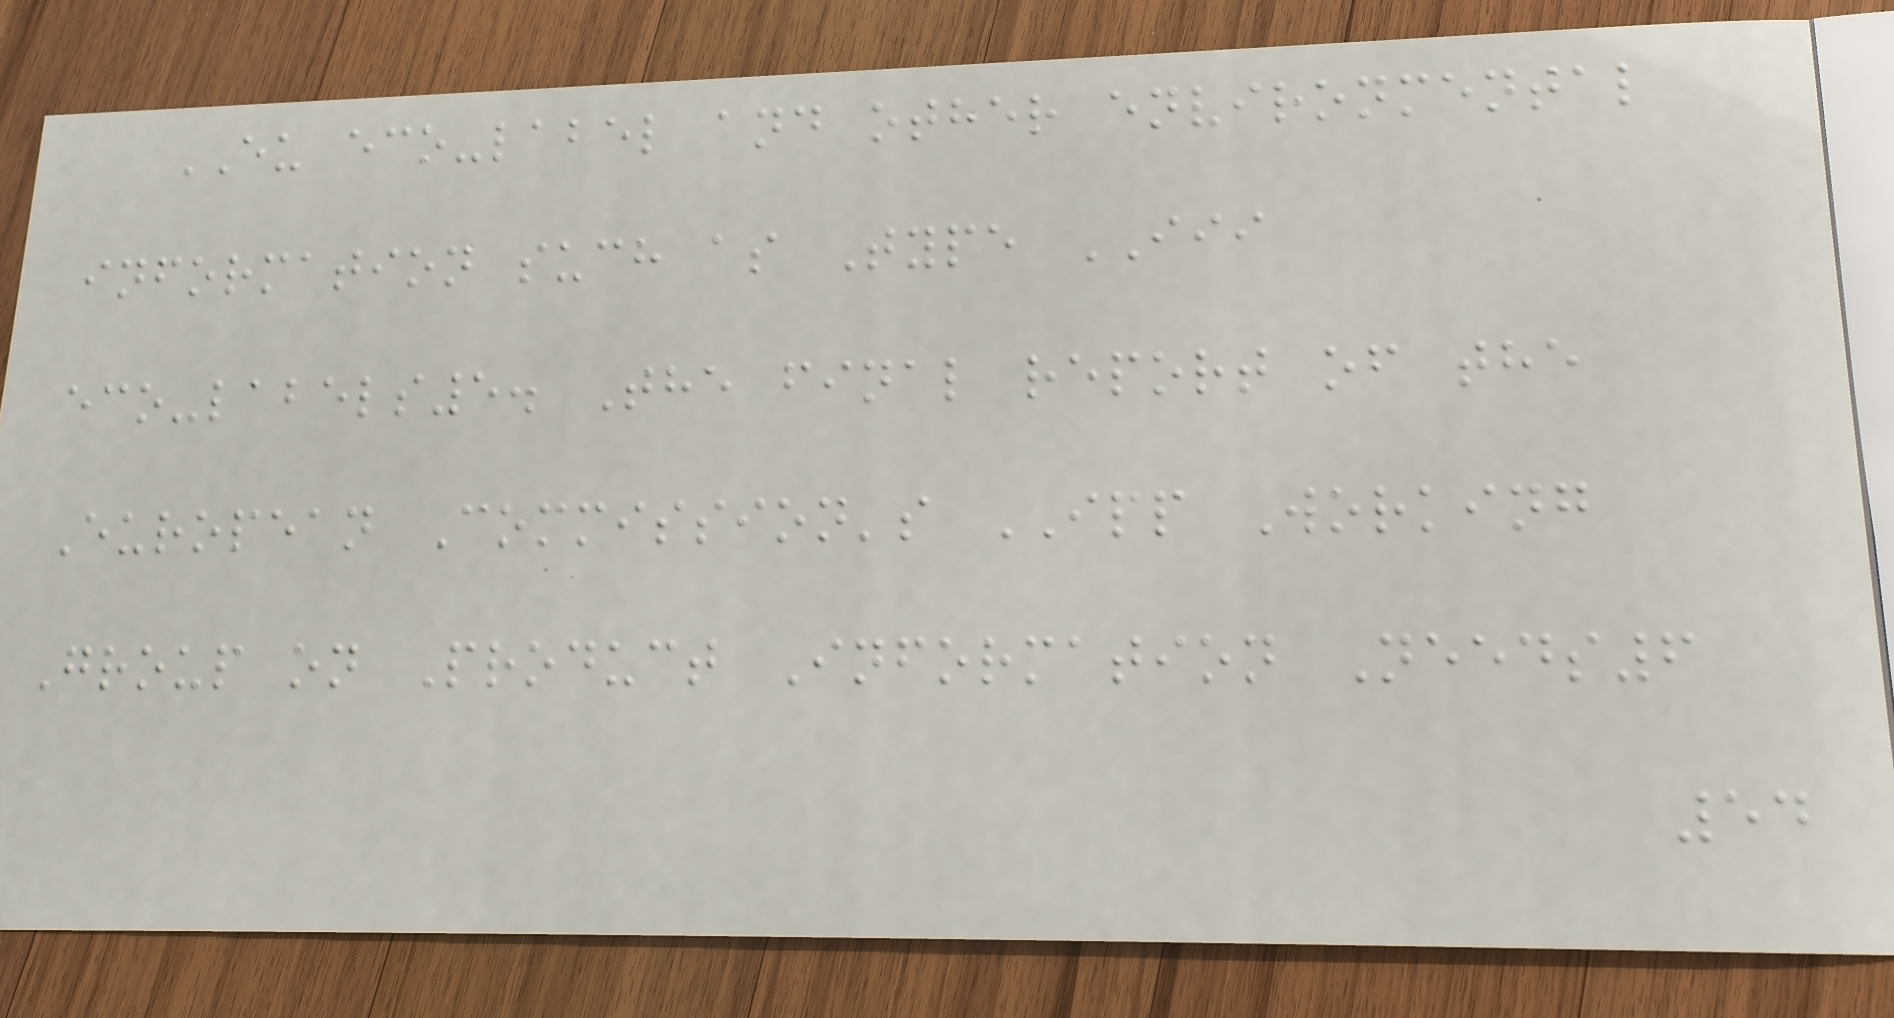EU eco-label and other environmental
information such as Type III
eco-labels5. The final report of the
European Commission's IPP Working
Group on Product Information Needs6
54
